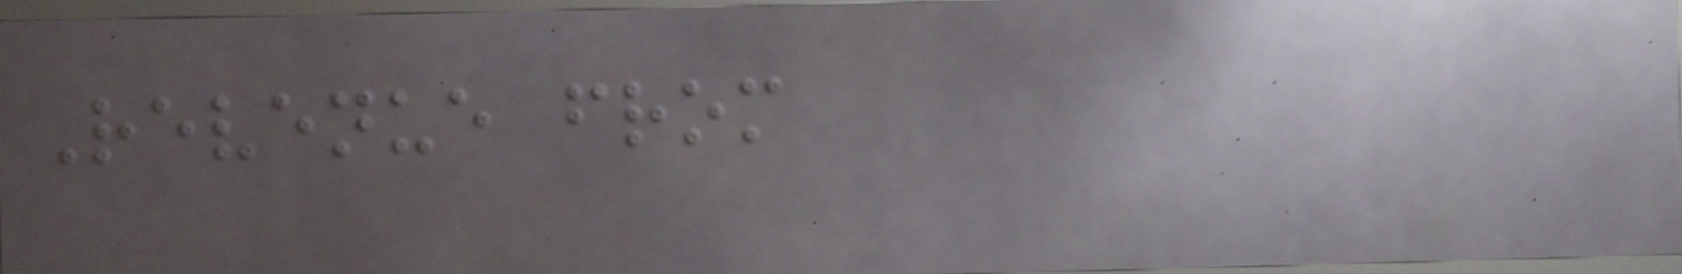Revenue from
